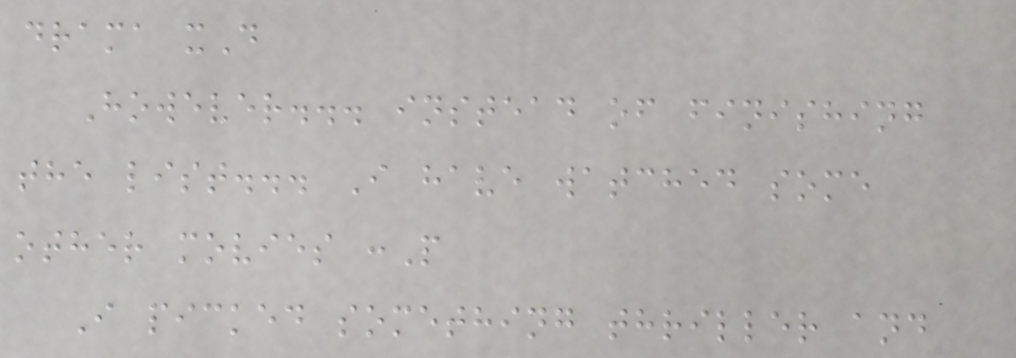drama xD
However... instead of finishing
the list... I have watched some
other movies :P
I picked something thriller and
